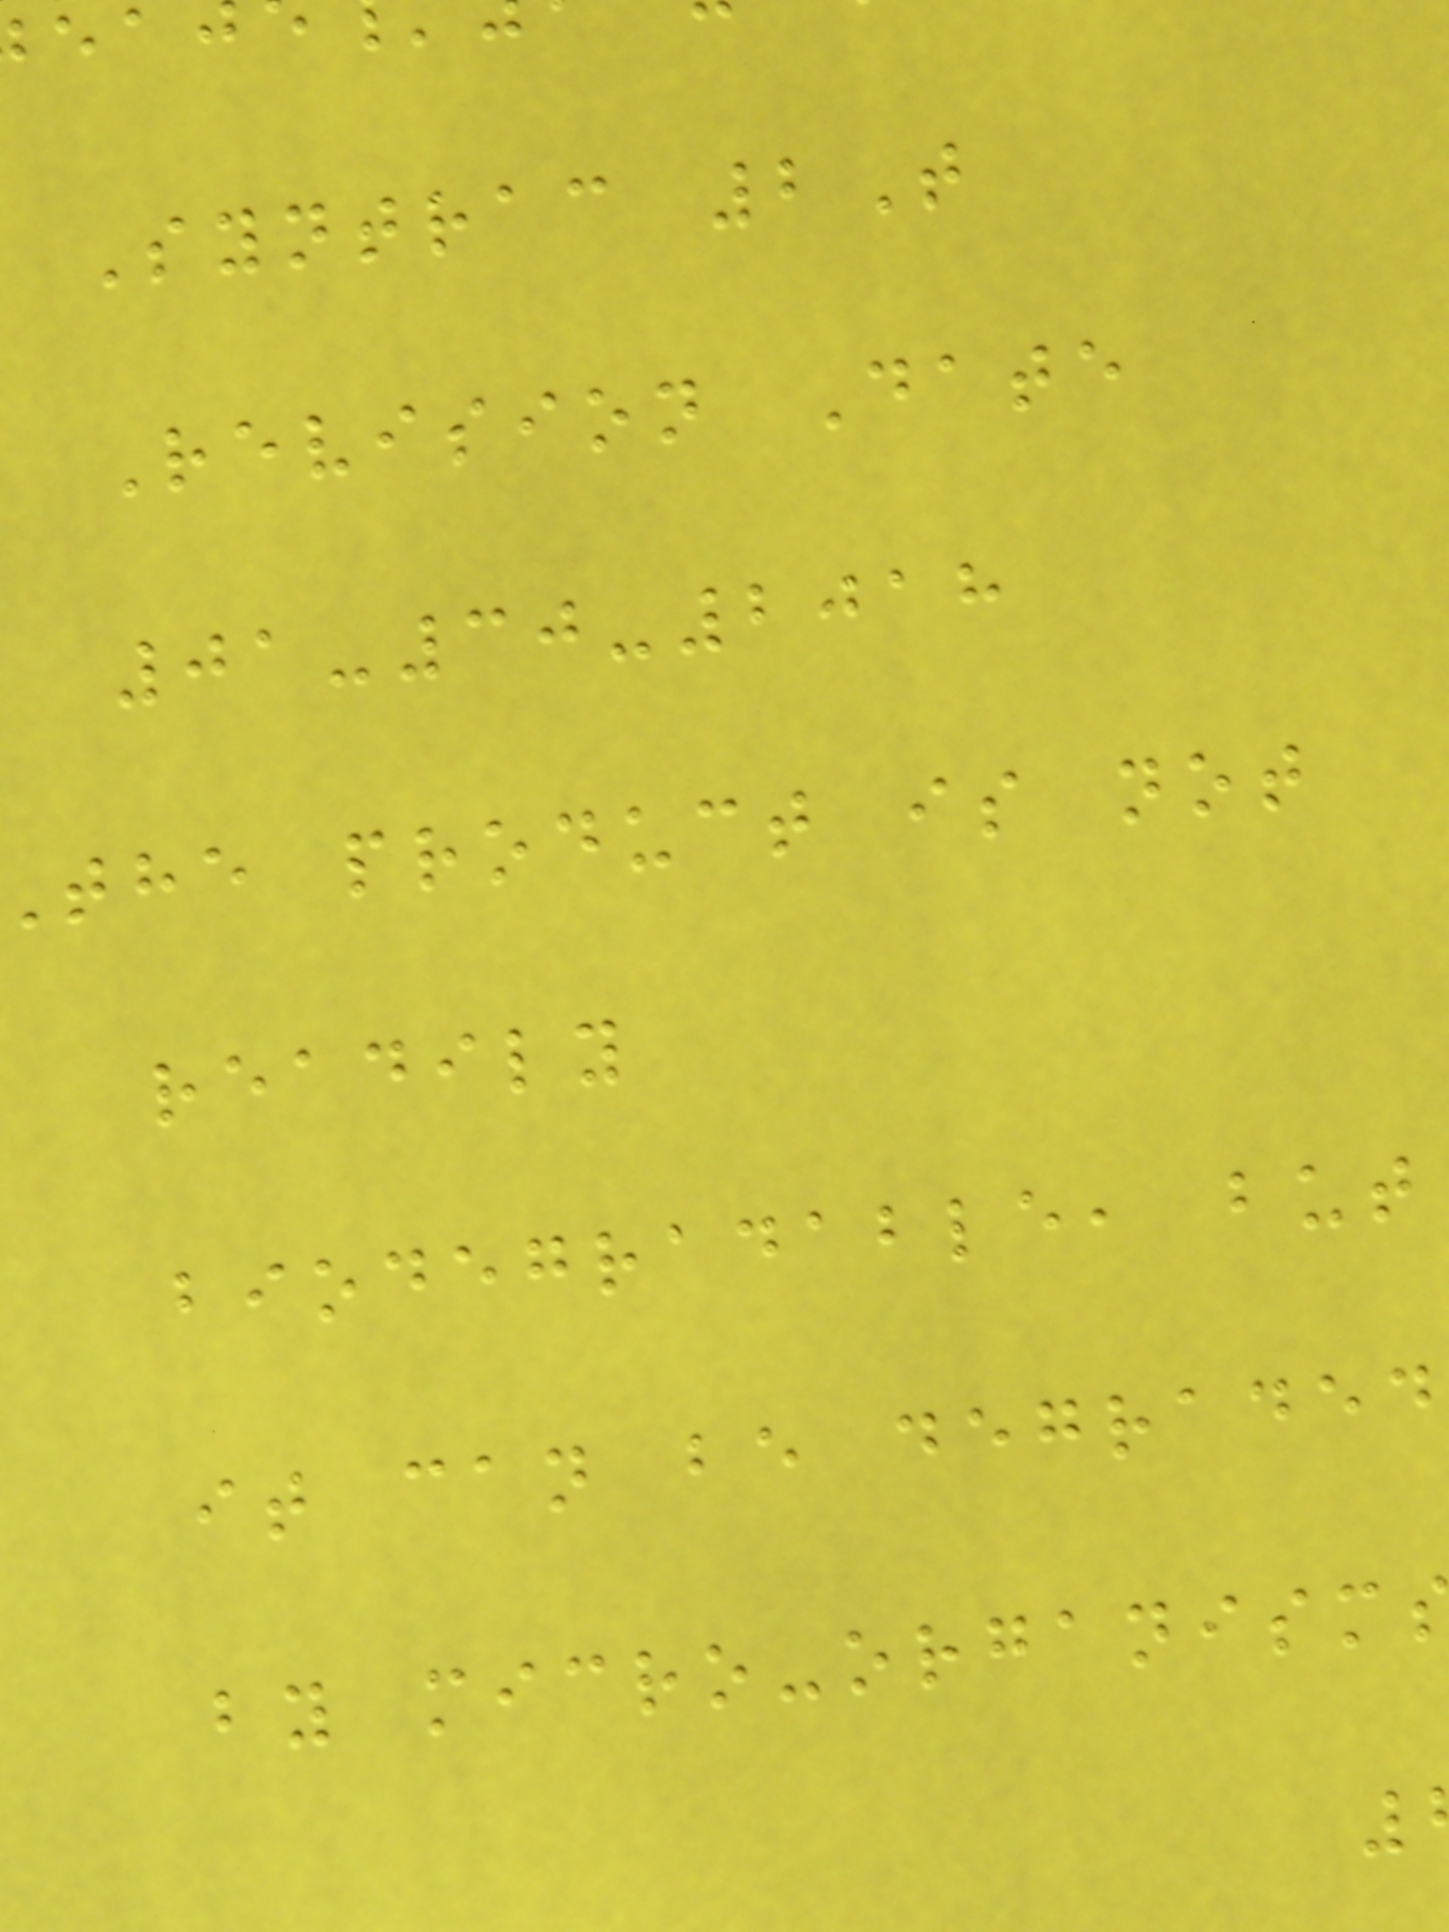Syntrac 2T
Revision Date
01-30-2018
the product is not
readily
biodegradable, but
it can be degraded
by micro-organism
